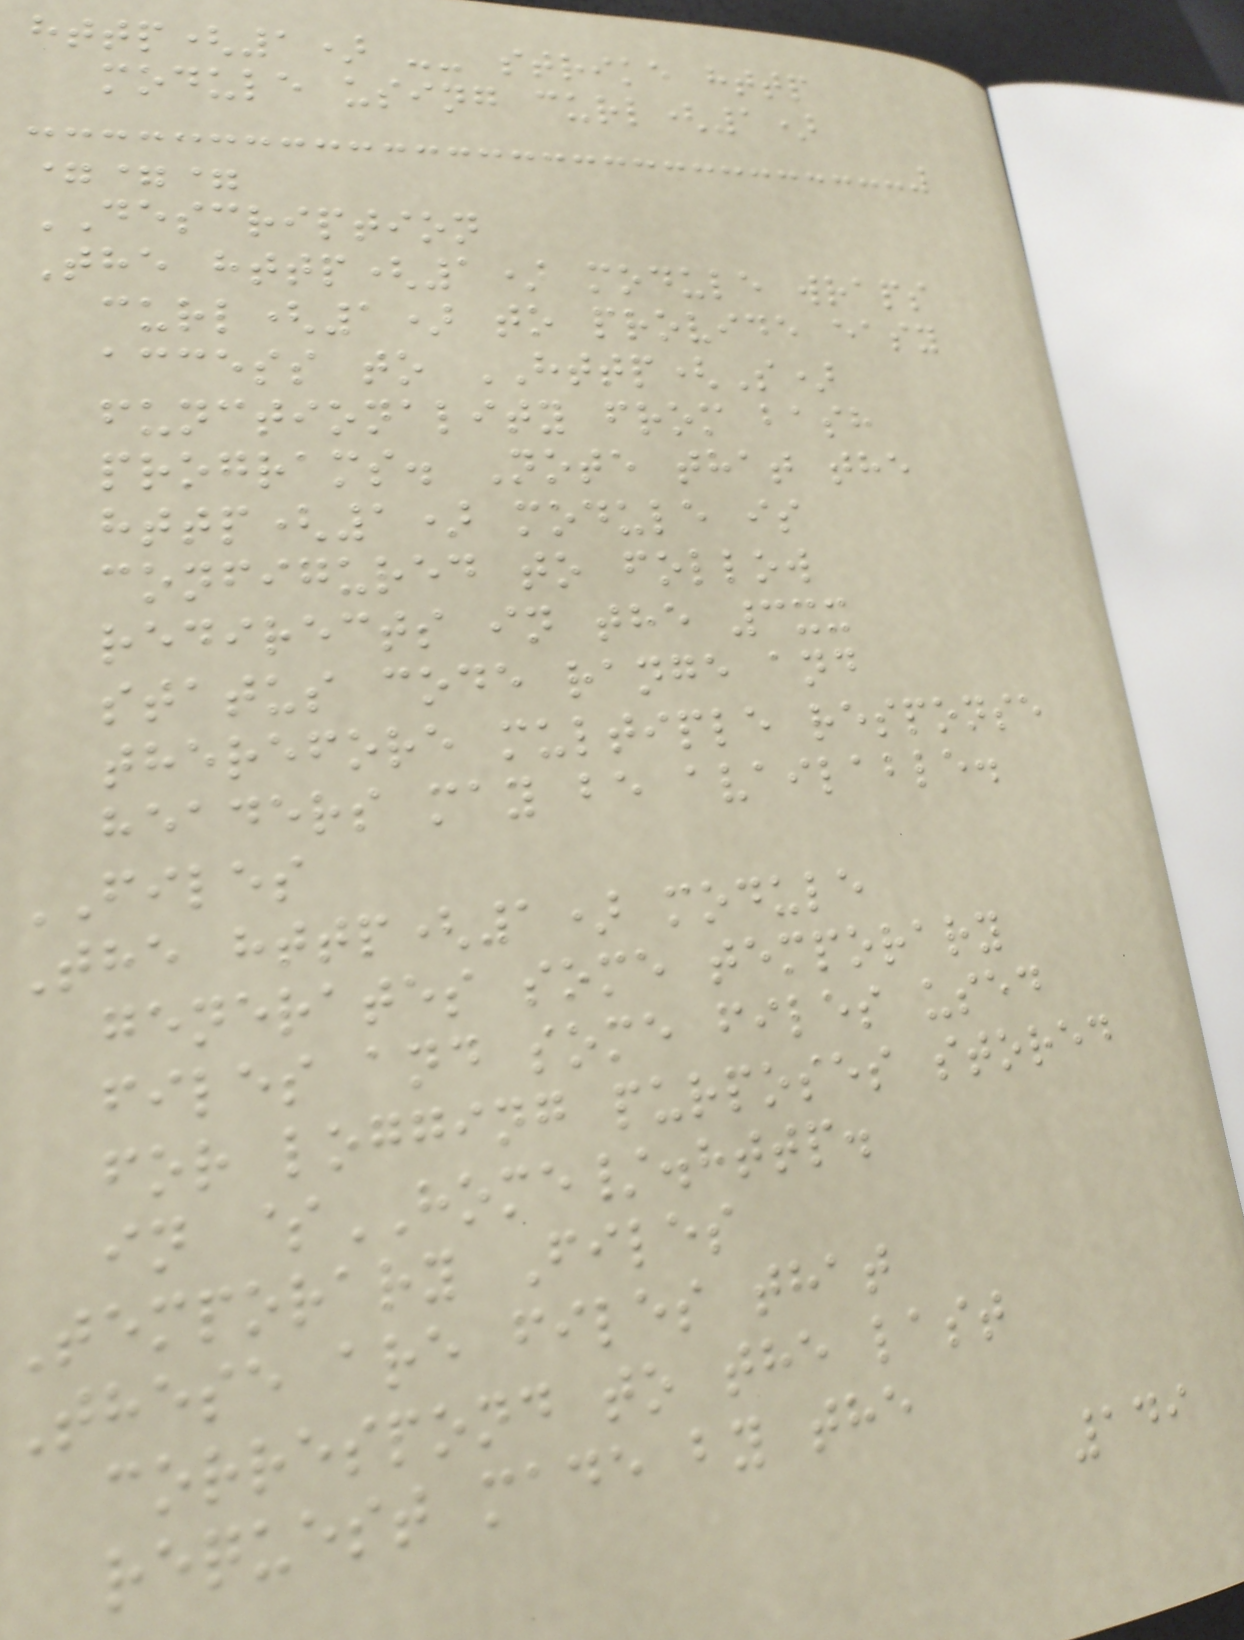http(1) -- strike http
module using curl(1)
===
DESCRIPTION
The http(1) module wraps
curl(1) to provide easy
access to HTTP(S)
functionality from bash
programs. Note that the
http(1) module is
configured to follow
redirects in the 3xx
status code range and
therefore multiple response
headers may be available.
FILES
The http(1) module
generates some temporary
files and some files used
for logging purposes stored
in $HOME/.http.
Temporary Files
These are files that
correspond to the last
request made by the
149
